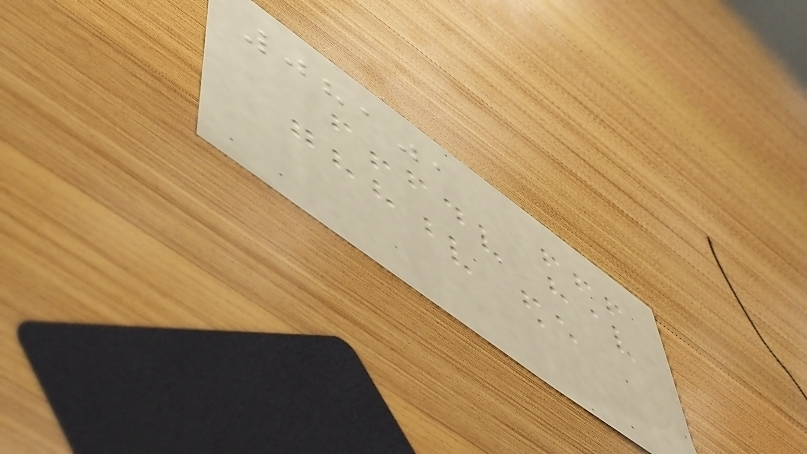08101
